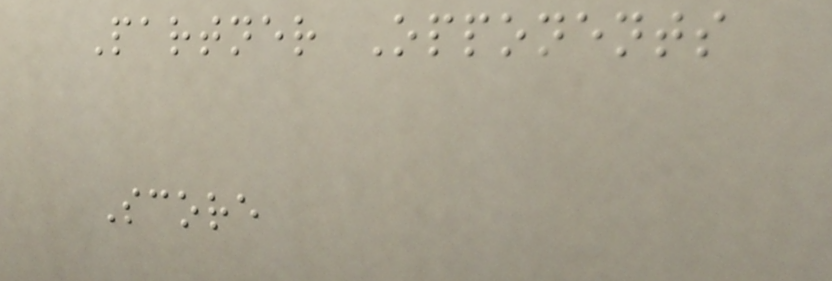Partner Opponents
Score
